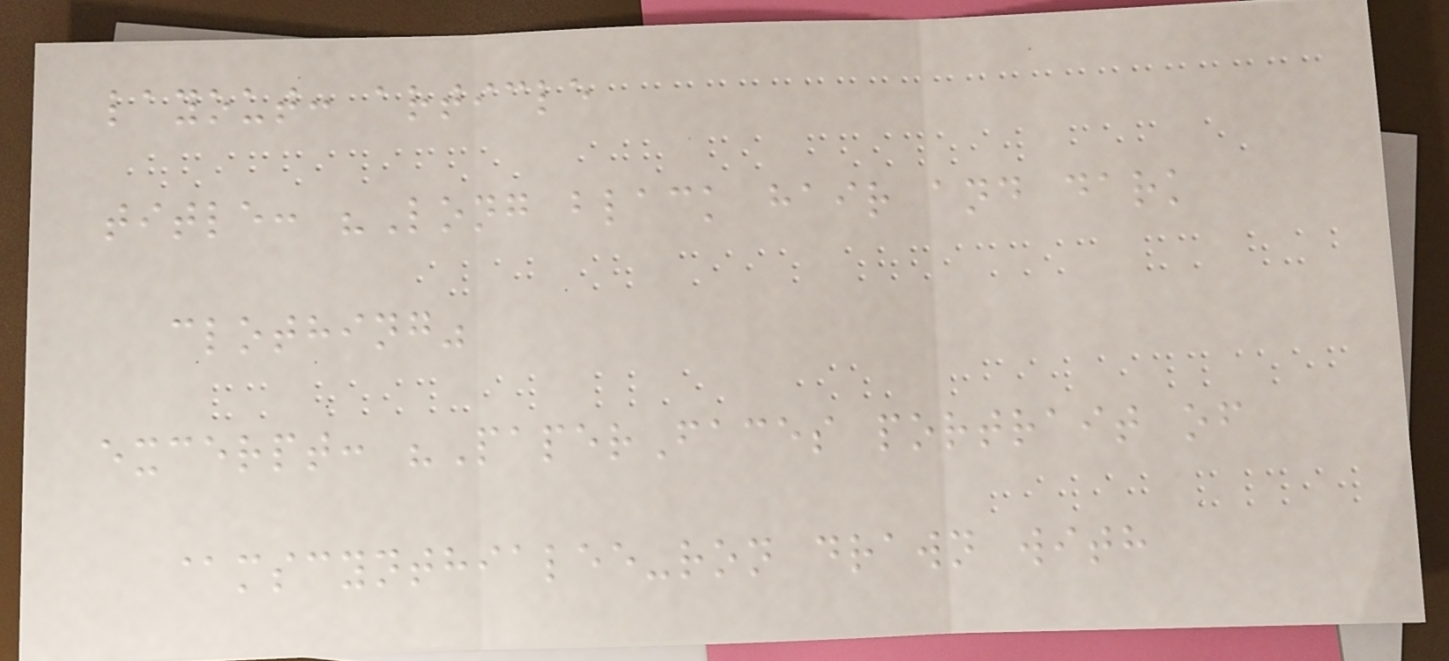layout: article
title: "Long black hair and dark
clothing"
excerpt: "PaperFaces portrait of
@mscynthialee-ron drawn with
